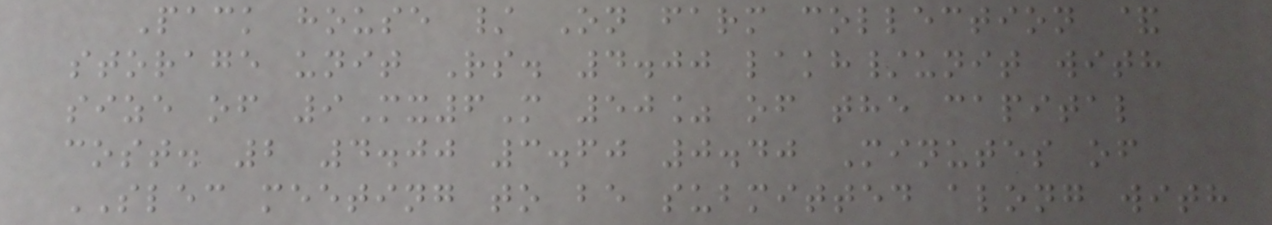Pack house / On farm collection &
storage unit Rs. 4.00 lakh/unit with
size of 9Mx6M 50% of the capital
cost. 2 4.00 3.60 0.40 Minutes of
SLEC meeting to be submitted along with
